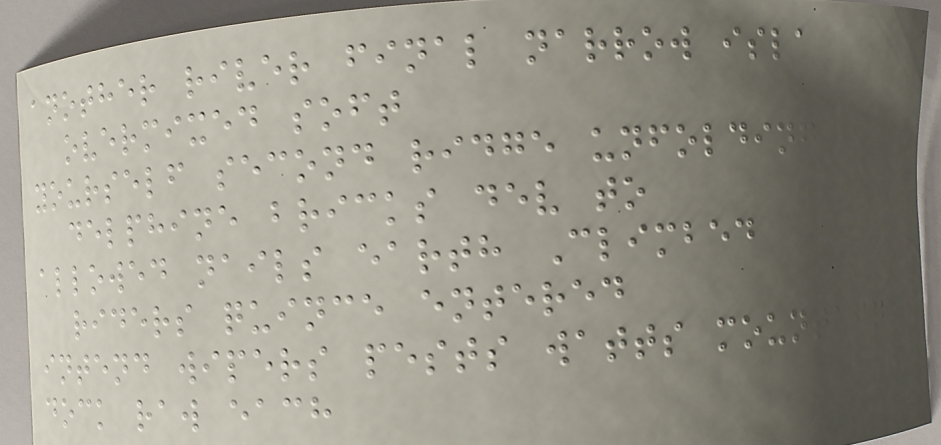another river final narrow isla
overmixed soft
yourself second ridge unfolding
delphine bricks dev to
allowed nails earth Climbed
riders quince entered
intend wipers pests watts mountain
dock raw each
